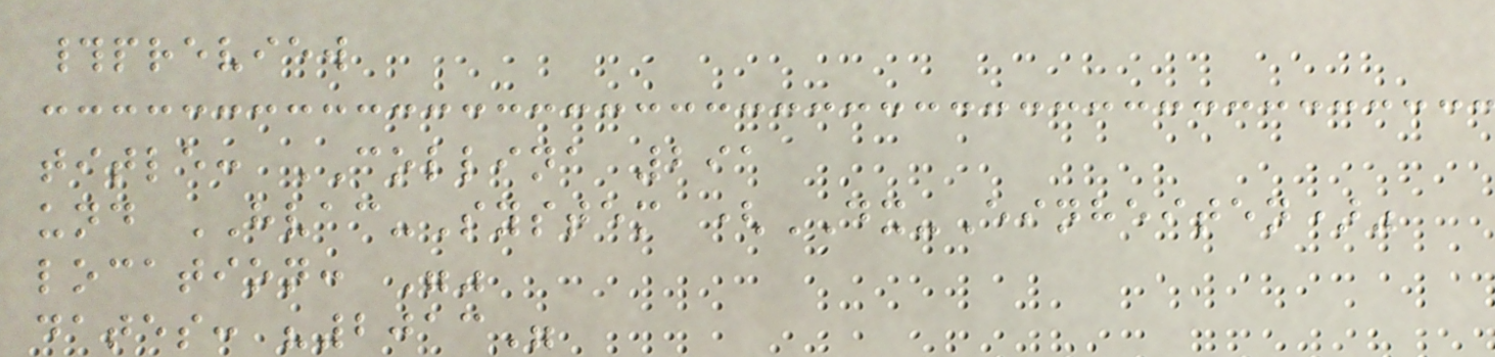#preview
title: COLLINA 291
und HVAC-System (DX-Einheiten)"
location: ""
dates: "2013"
